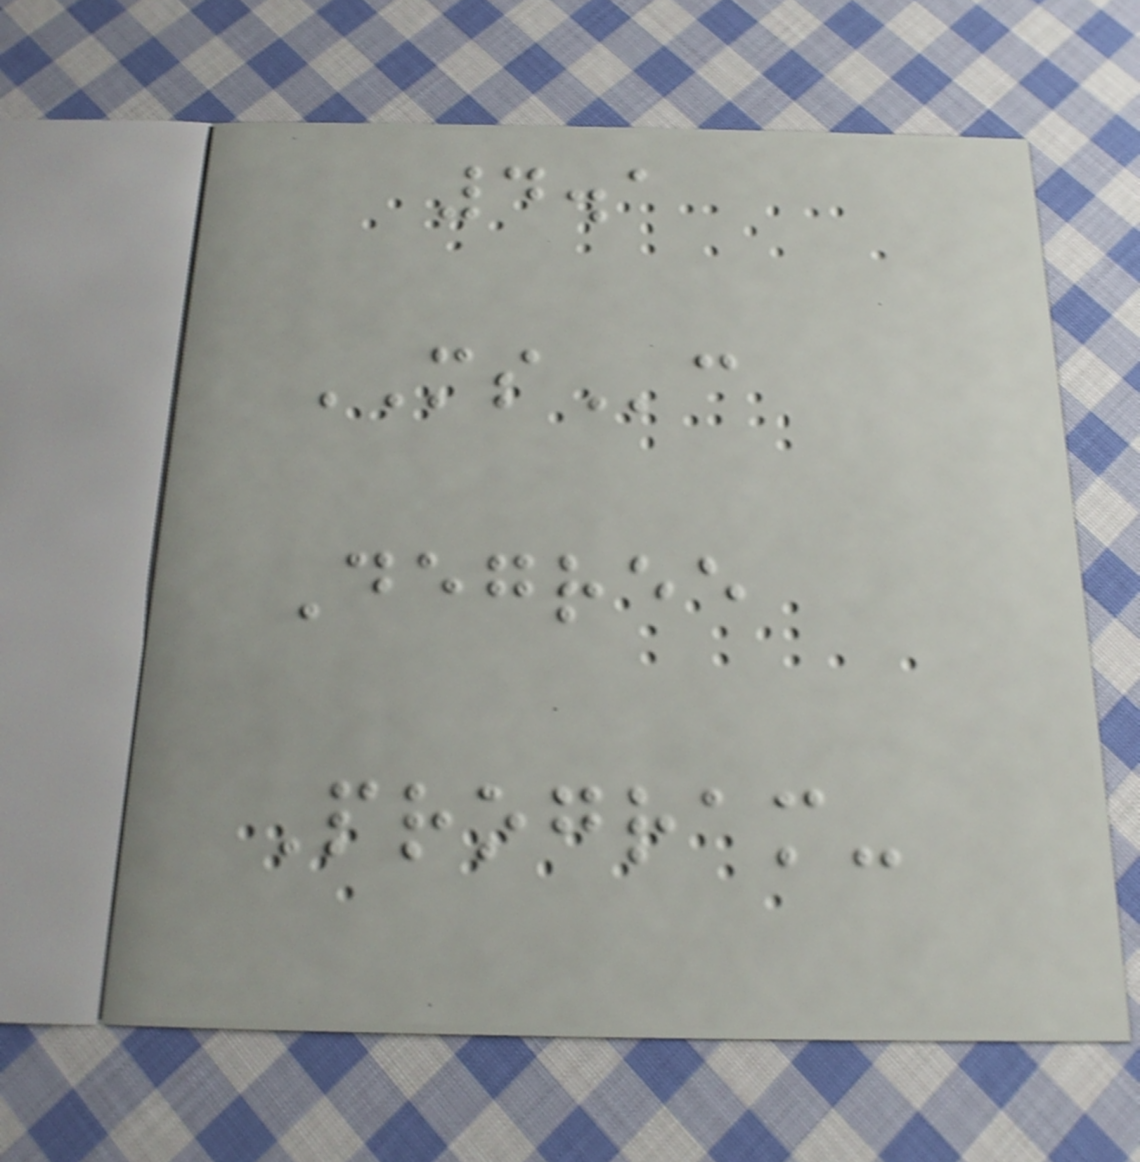4.1
MSc
Degree
Program-
